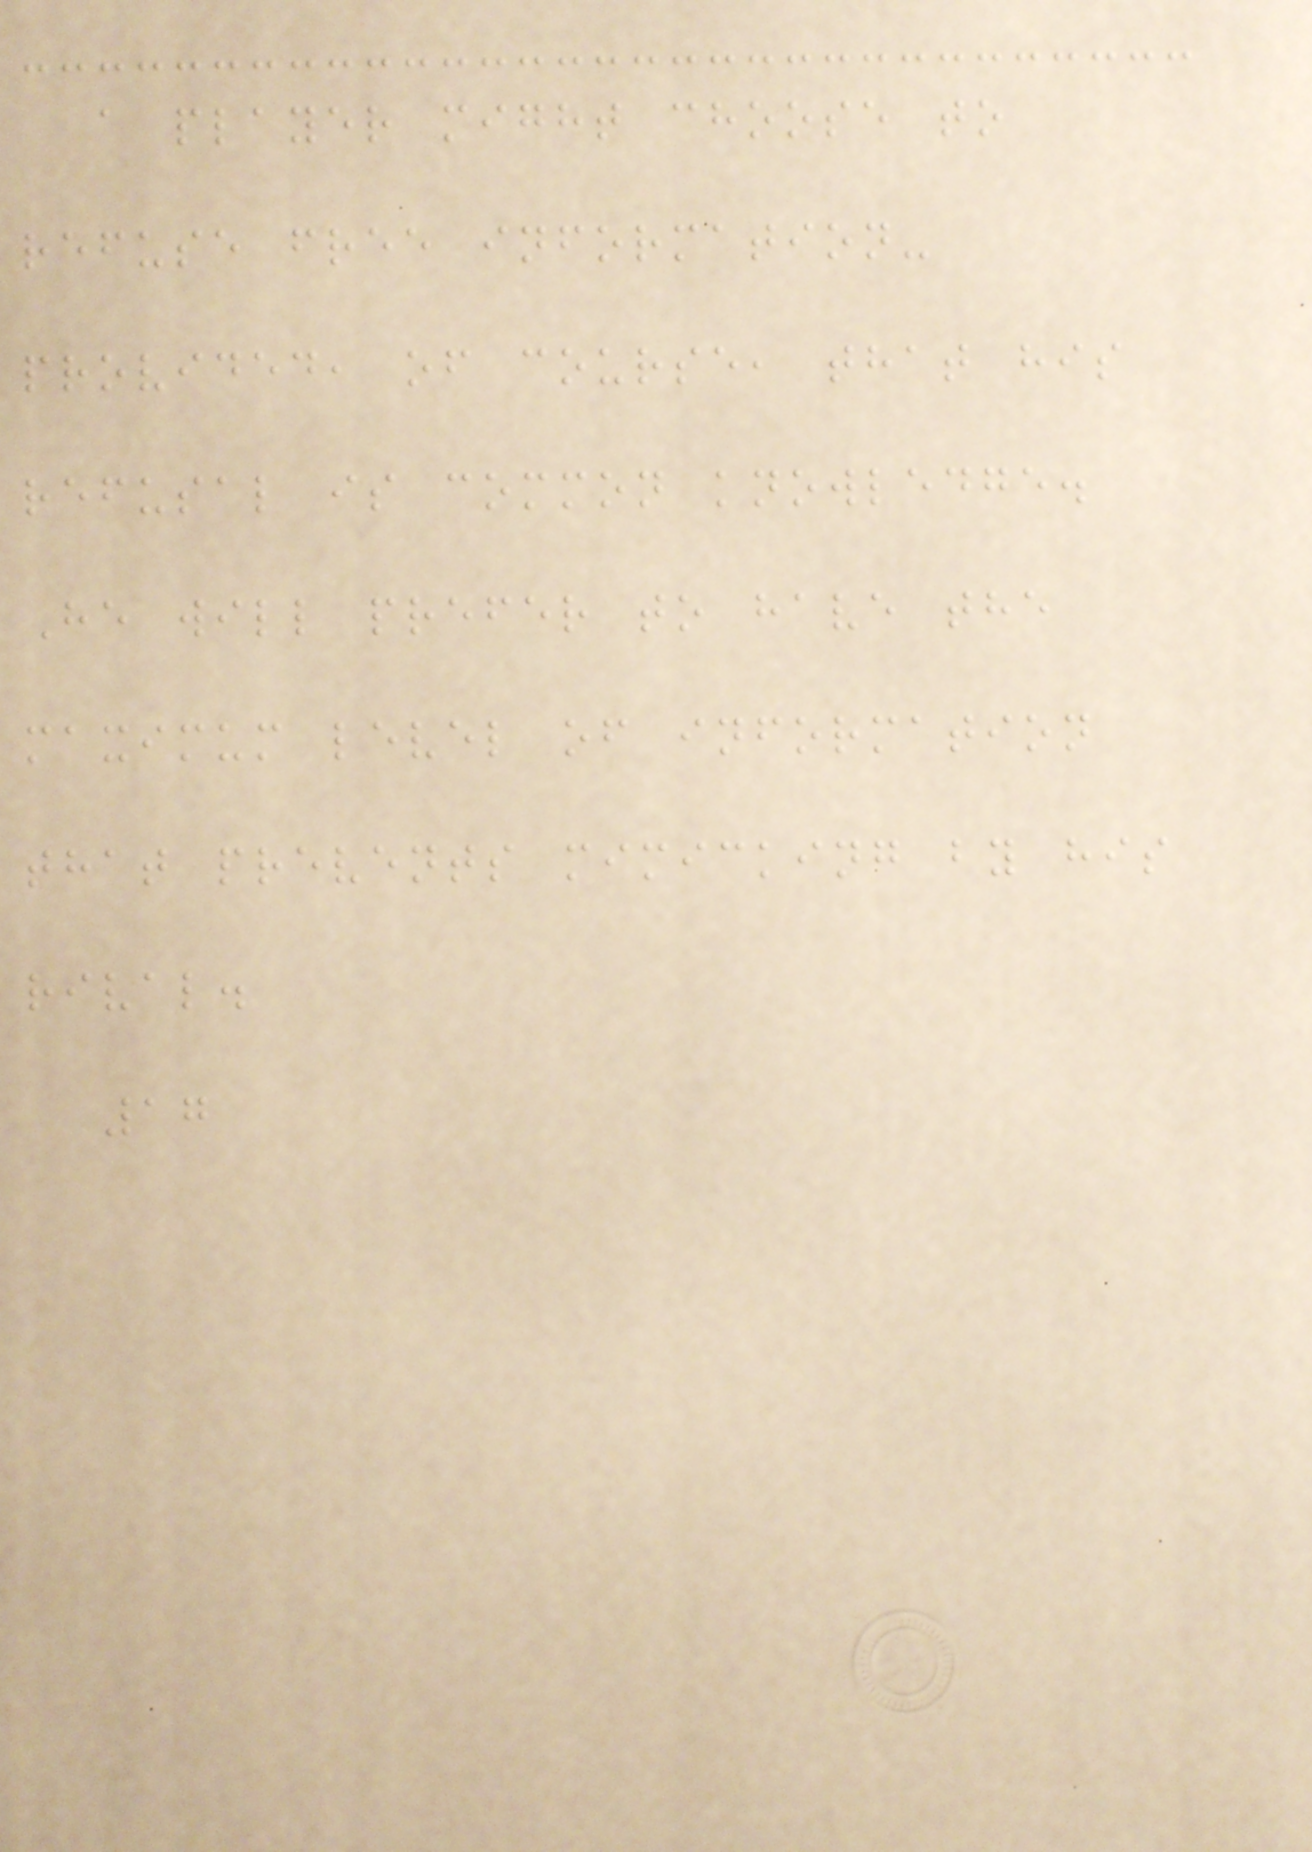a player might choose to
refuse free information-
provided, of course, that his
refusal is common knowledge.
He will prefer to have the
maximum level of information
that prevents mimicking by his
rival.
17
